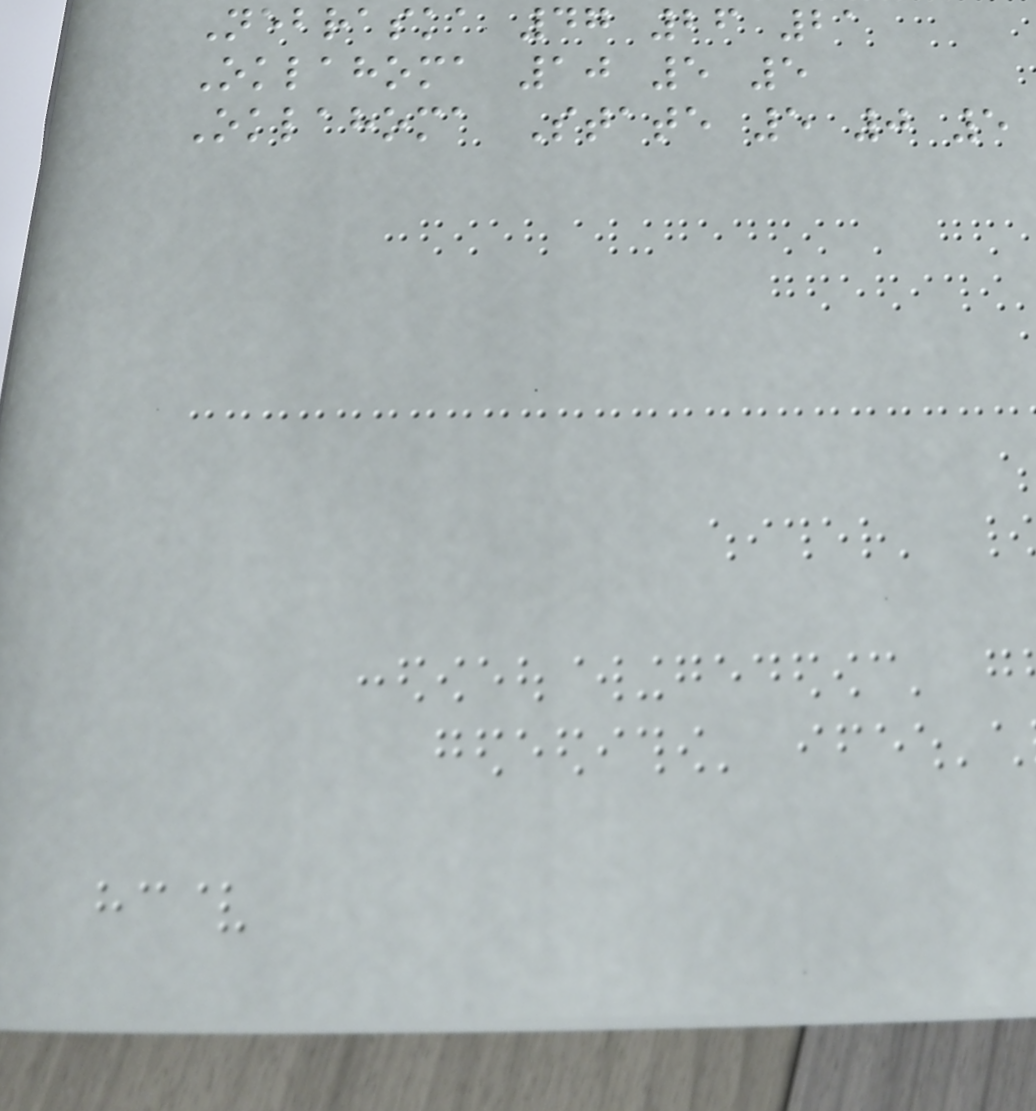Nebraska 47 26 21
Oklahoma 10 5 5
Oklahoma State 5 0 5
